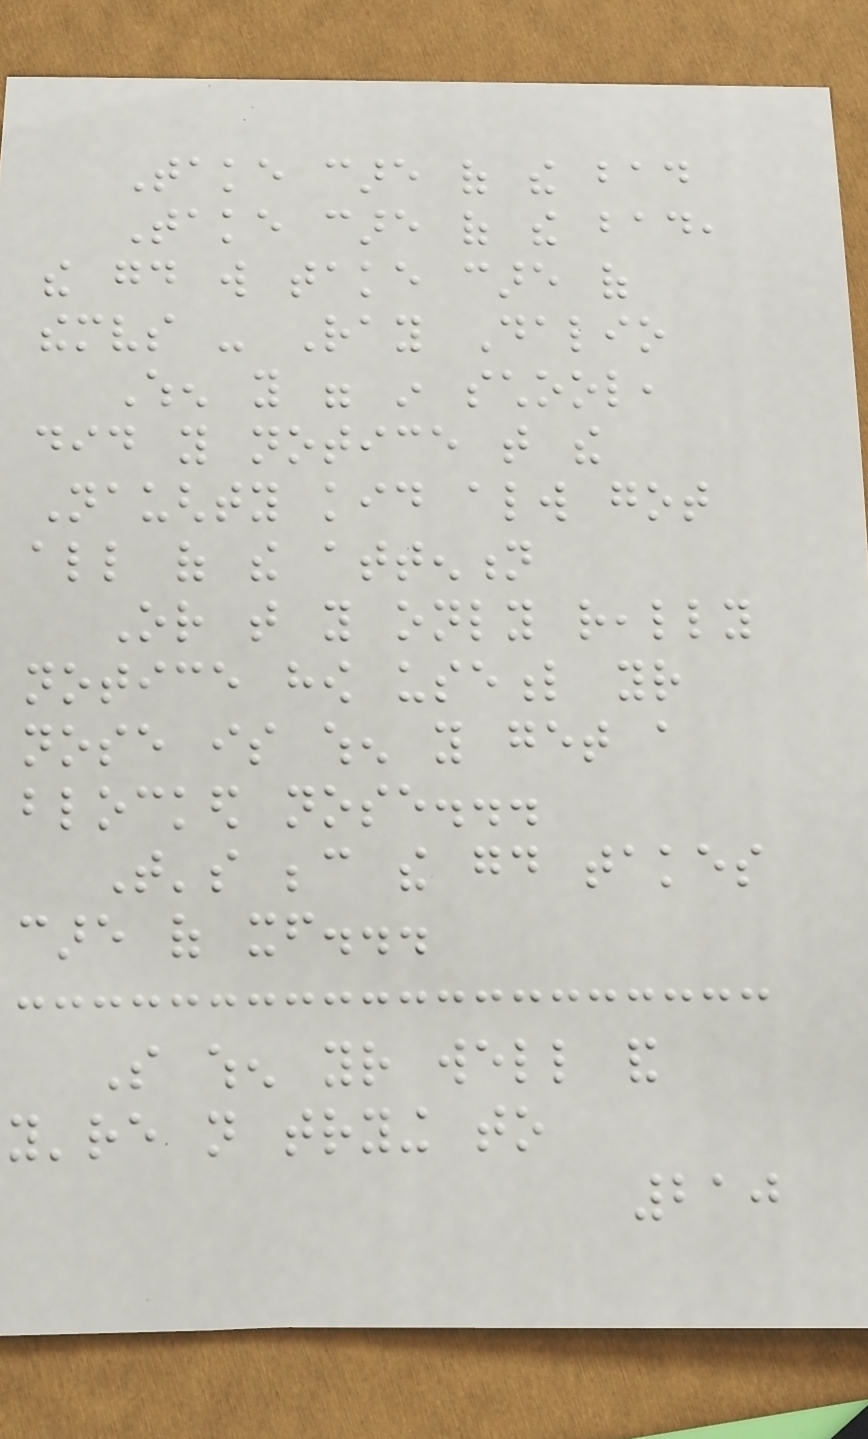Take care of the bad
Take care of the bad,
the good will take care of
themselves - Ray Dalio
When you were in school,
did you notice that the
Naughty kid always got
all of the attention
Or that you only really
notice how useful your
nose is when you get a
blocked nose...
That's because the good takes
care of itself...
So when your well and
you're not trying to
210
